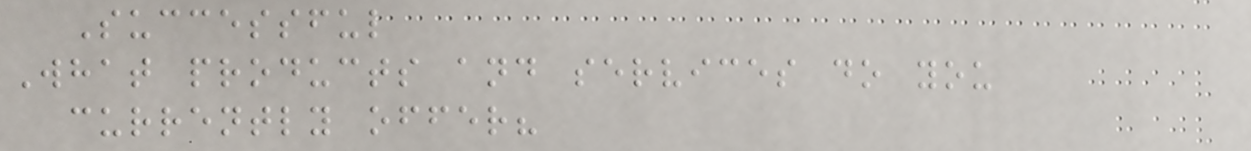Successful
What products and services do you
currently offer?
